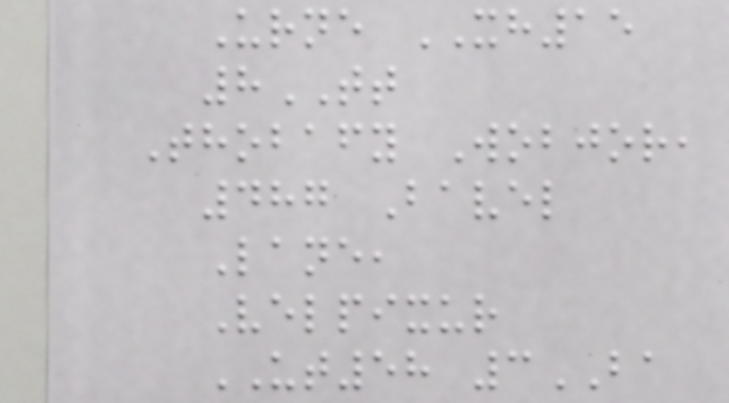Urne XH15
8TT
Thobafy Wobjor,
487 Bavel
Lane,
Velpixur
UT58 3BA
